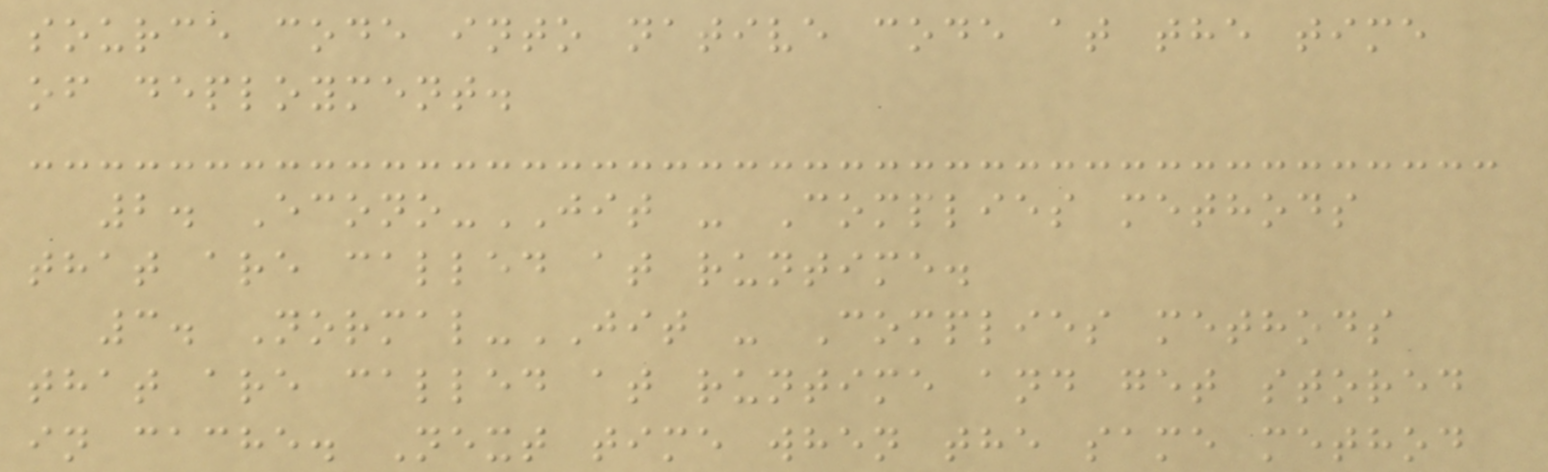source code into native code at the time
of deployment.
2. Econo-JIT - Complies methods
that are called at runtime.
3. Normal-JIT - Complies methods
that are called at runtime and get stored
in cache. Next time when the same method
